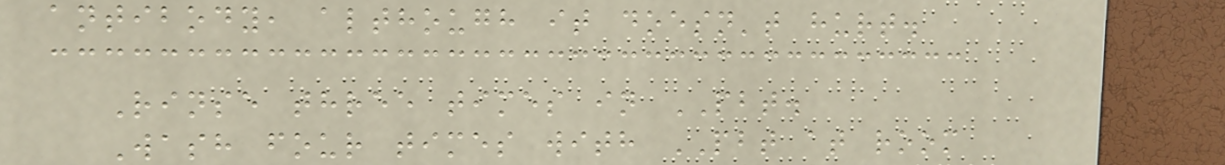antibody, although it doesn't hurt.
Rinse three times in PBT.
Wash four times with PBT at room
